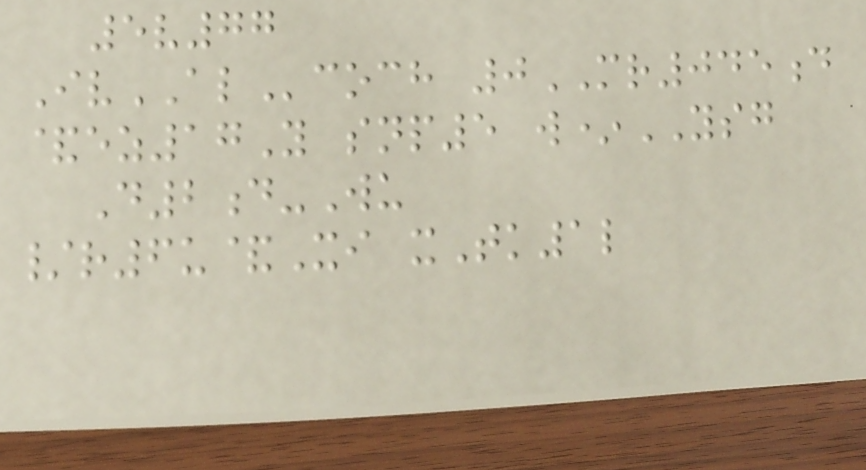5v77
IvALcoch 0MR045d
&ez17Y snp5 w*YSG
D2d-Wu
/r6u&Xi xTk1l
